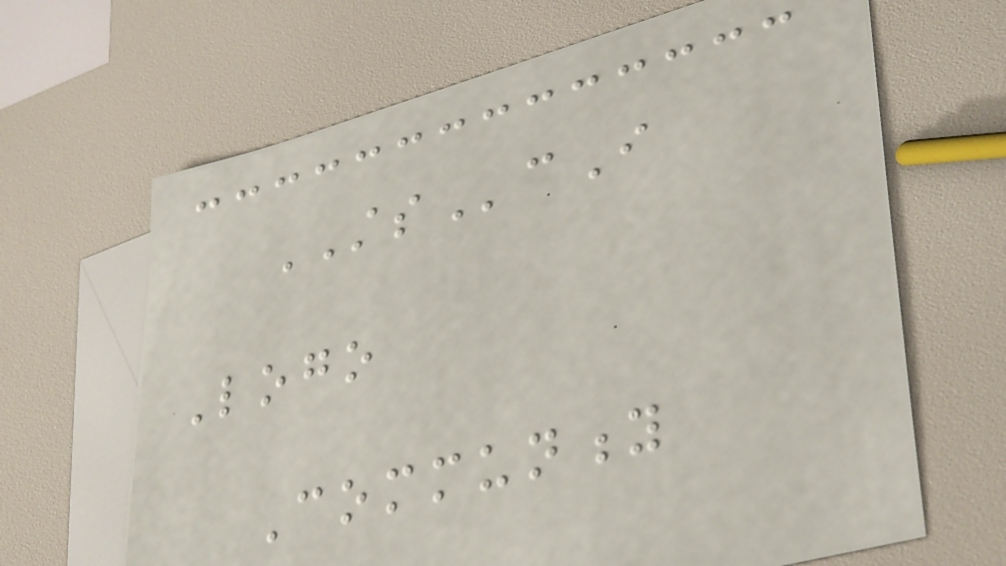STScI
Logo
Community
